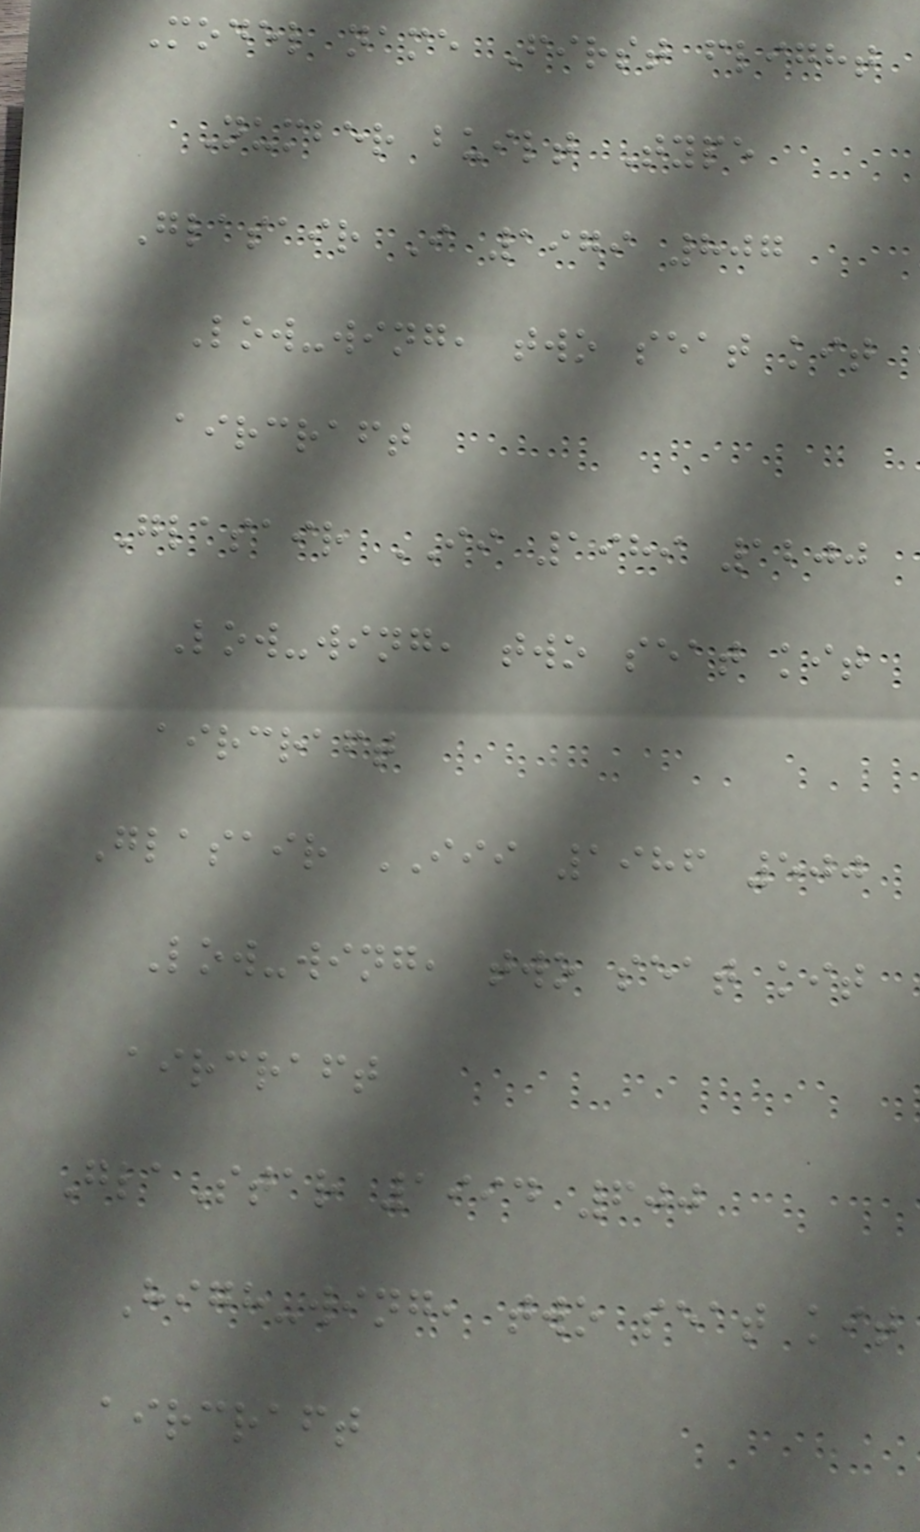Model name First flight
Number built Type
Glasair I 1979 807
Low-wing, two seat kit
aircraft
Glasair II 1989 1200
Low-wing, two seat kit
aircraft
Glasair III 1986 500
Low-wing, two seat kit
aircraft
GlaStar 1994 600
High-wing, two seat kit
aircraft
